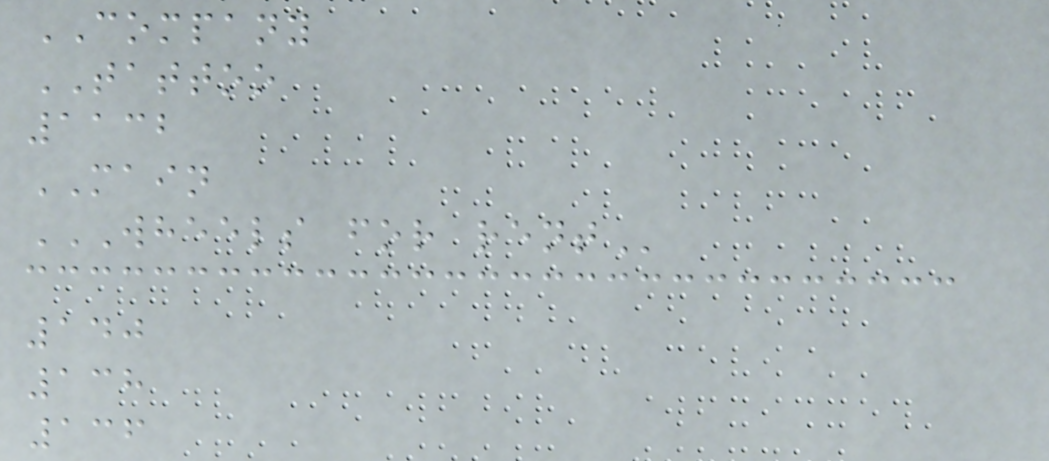COMPANY
TATTOO
1132
MAIN
WHEELS FOR RENT
140
138
136
